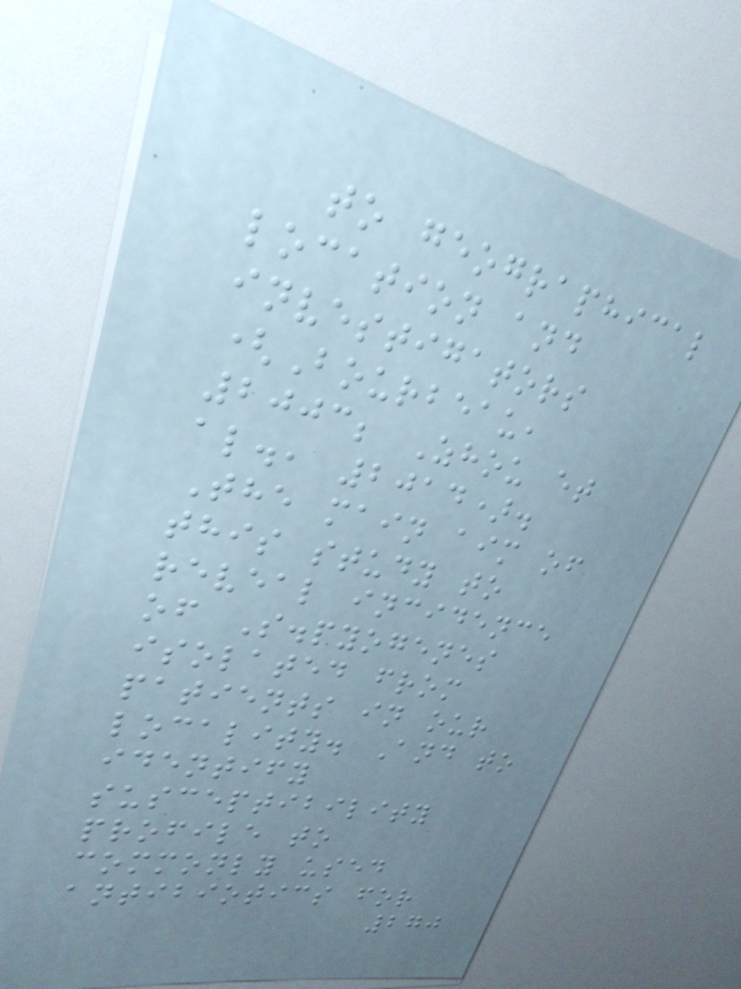to geographical
location and
investigators
(Bourbeau,
2003; Zhou et
al., 2014).
The main aim of
this study to
reveal incidence
of S.pyogenes
isolated from
patients in our
locality. And to
identify
susceptibility
profile to
commonly used
antibiotics for
270
